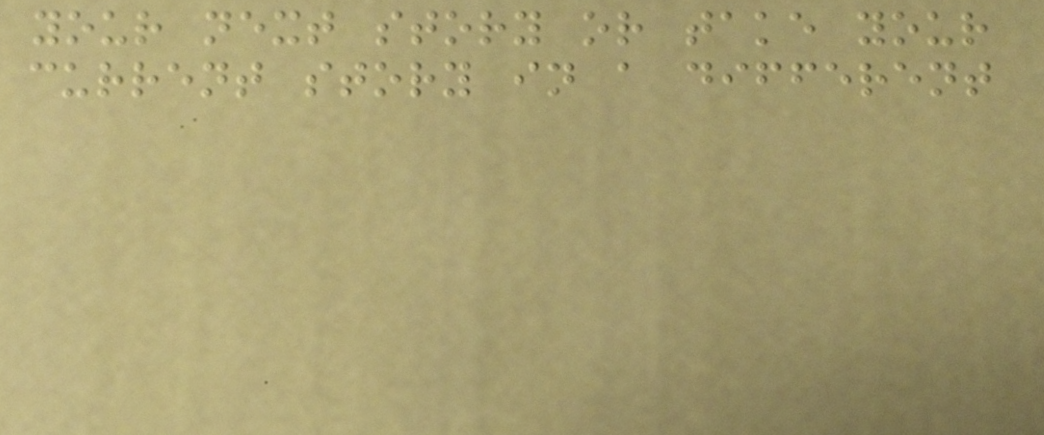your next story or take your
current story in a different
